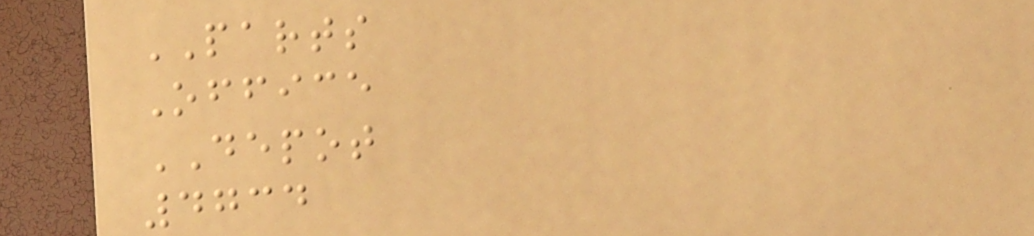PARTS
Office
DEPOT
4734
